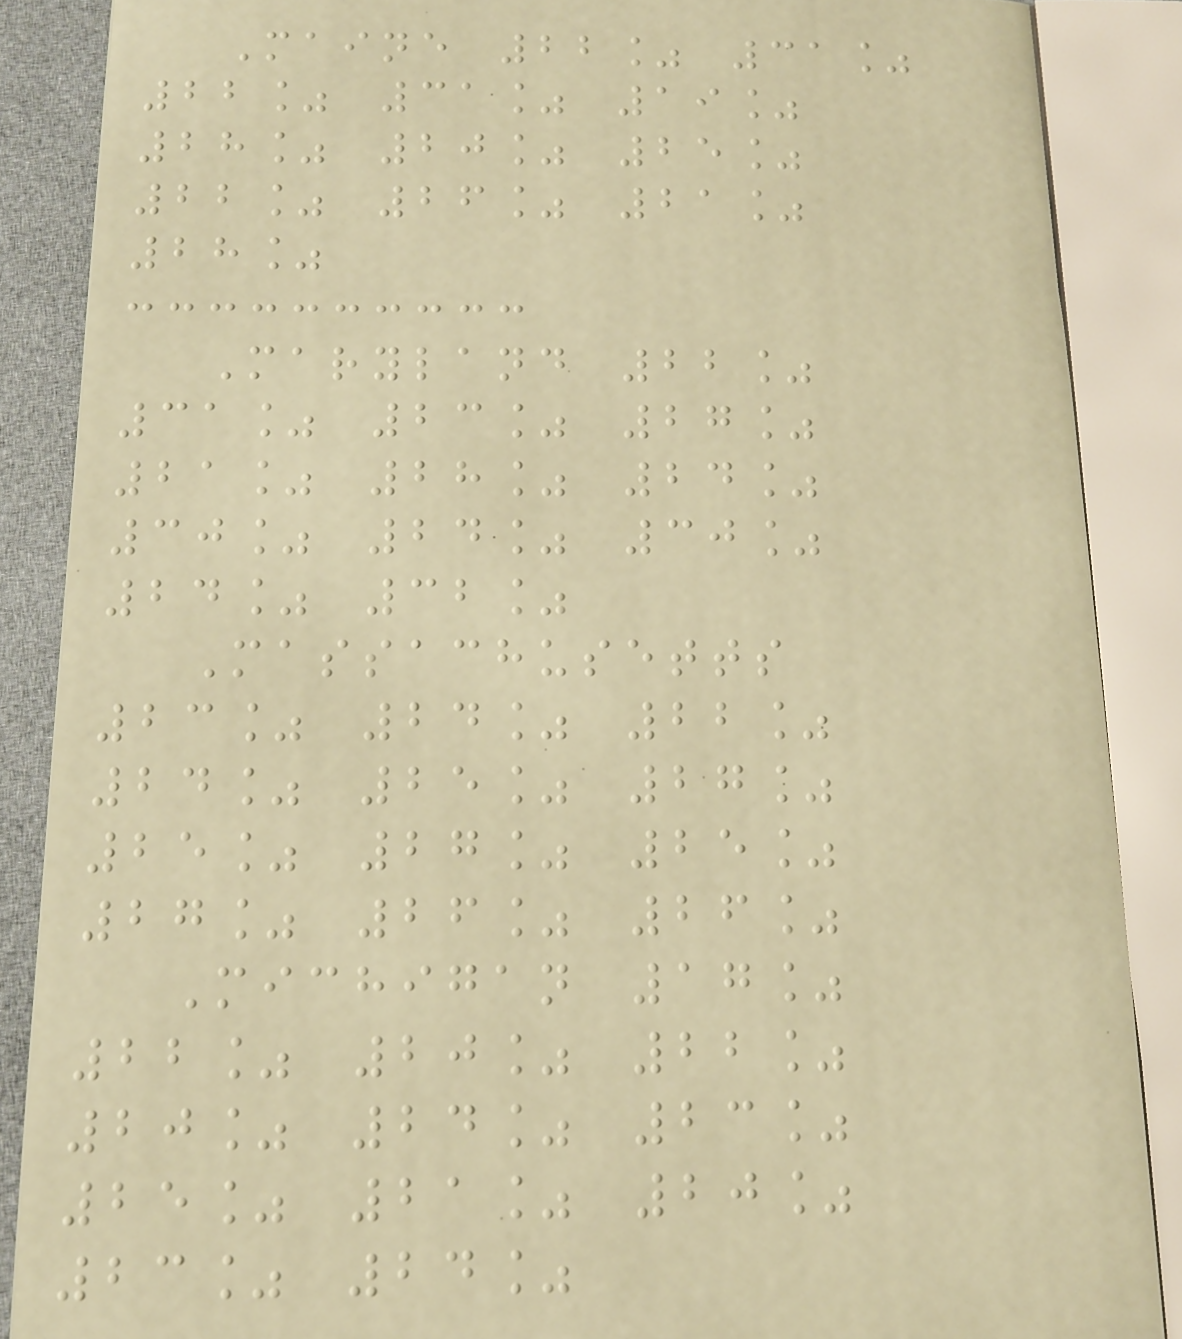Maine 22% 31%
22% 31% 19%
28% 20% 25%
22% 26% 21%
28%
Maryland 22%
31% 23% 27%
21% 28% 24%
30% 24% 30%
24% 32%
Massachusetts
23% 24% 22%
24% 25% 27%
25% 27% 25%
27% 26% 26%
Michigan 17%
22% 20% 22%
20% 24% 23%
25% 21% 20%
23% 24%
